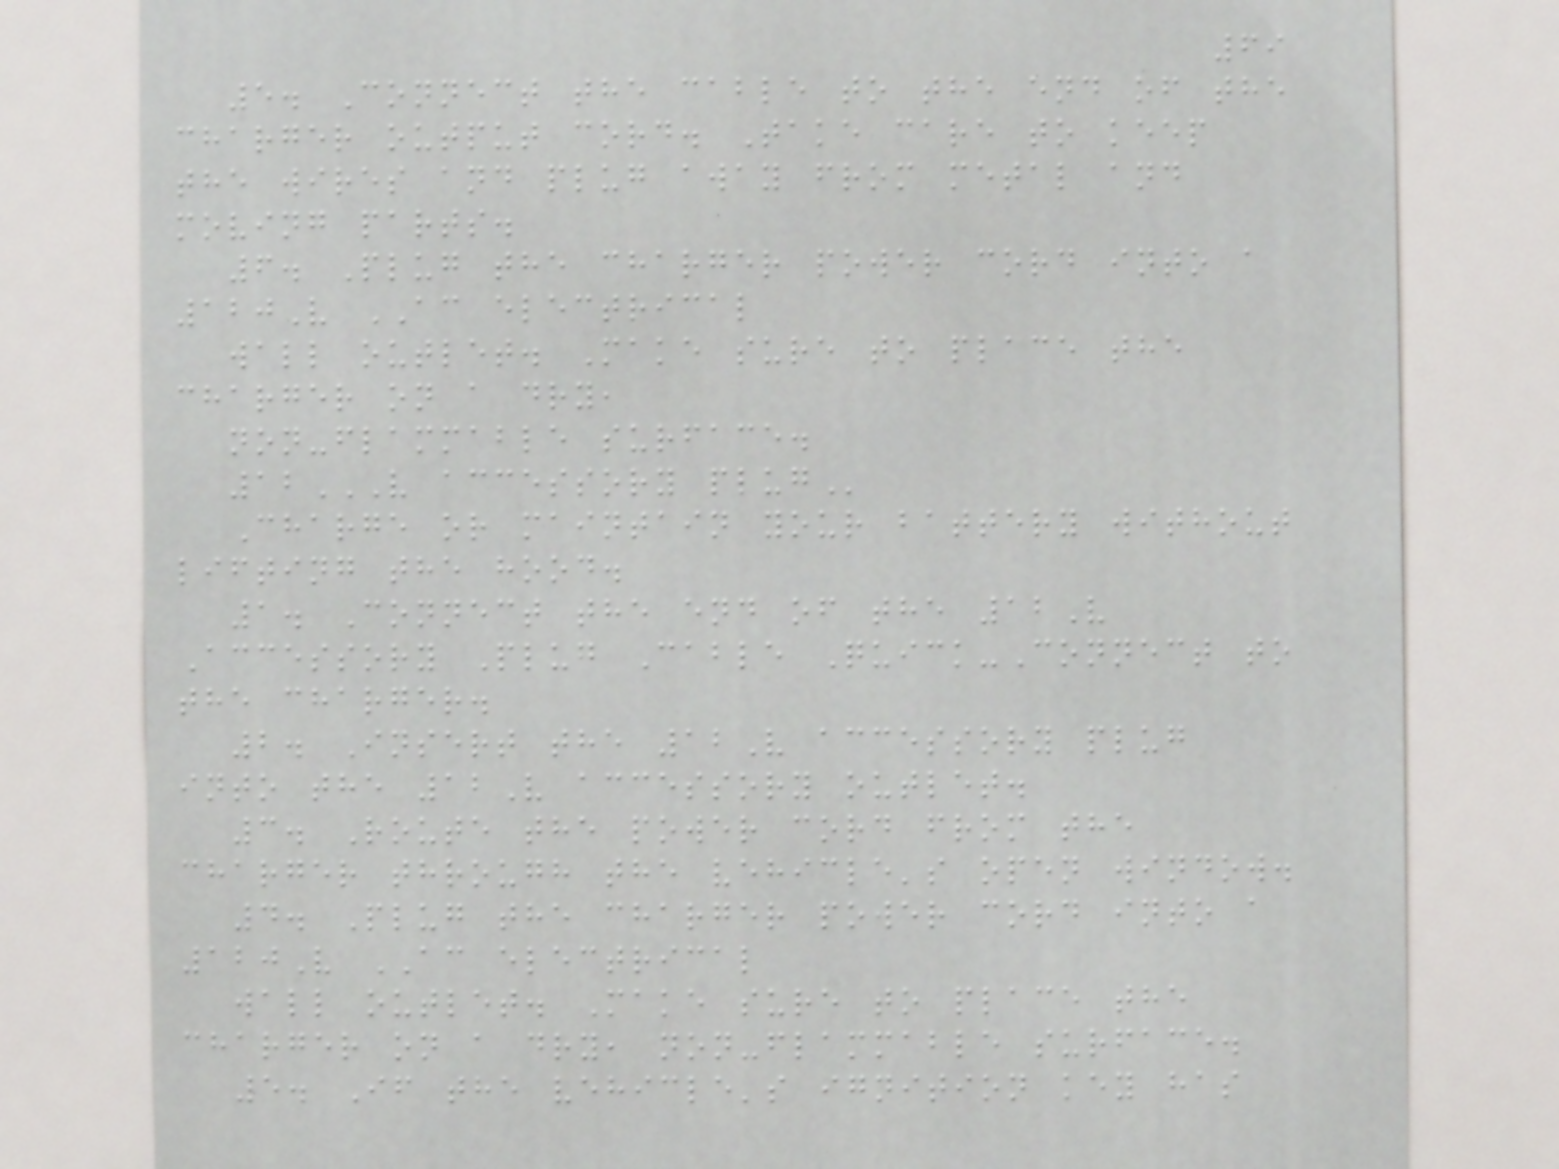69
5. Connect the cable to the end of the
charger output cord. Take care to keep
the wires and plug away from metal and
moving parts.
6. Plug the charger power cord into a
120V AC electrical
wall outlet. Make sure to place the
charger on a dry,
non-flammable surface.
12V ACCESSORY PLUG
Charge or maintain your battery without
lifting the hood.
1. Connect the end of the 12V
Accessory Plug Cable Quick-Connect to
the charger.
2. Insert the 12V accessory plug
into the 12V accessory outlet.
3. Route the power cord from the
charger through the vehicle's open window.
4. Plug the charger power cord into a
120V AC electrical
wall outlet. Make sure to place the
charger on a dry, non-flammable surface.
5. If the vehicle's ignition key has
